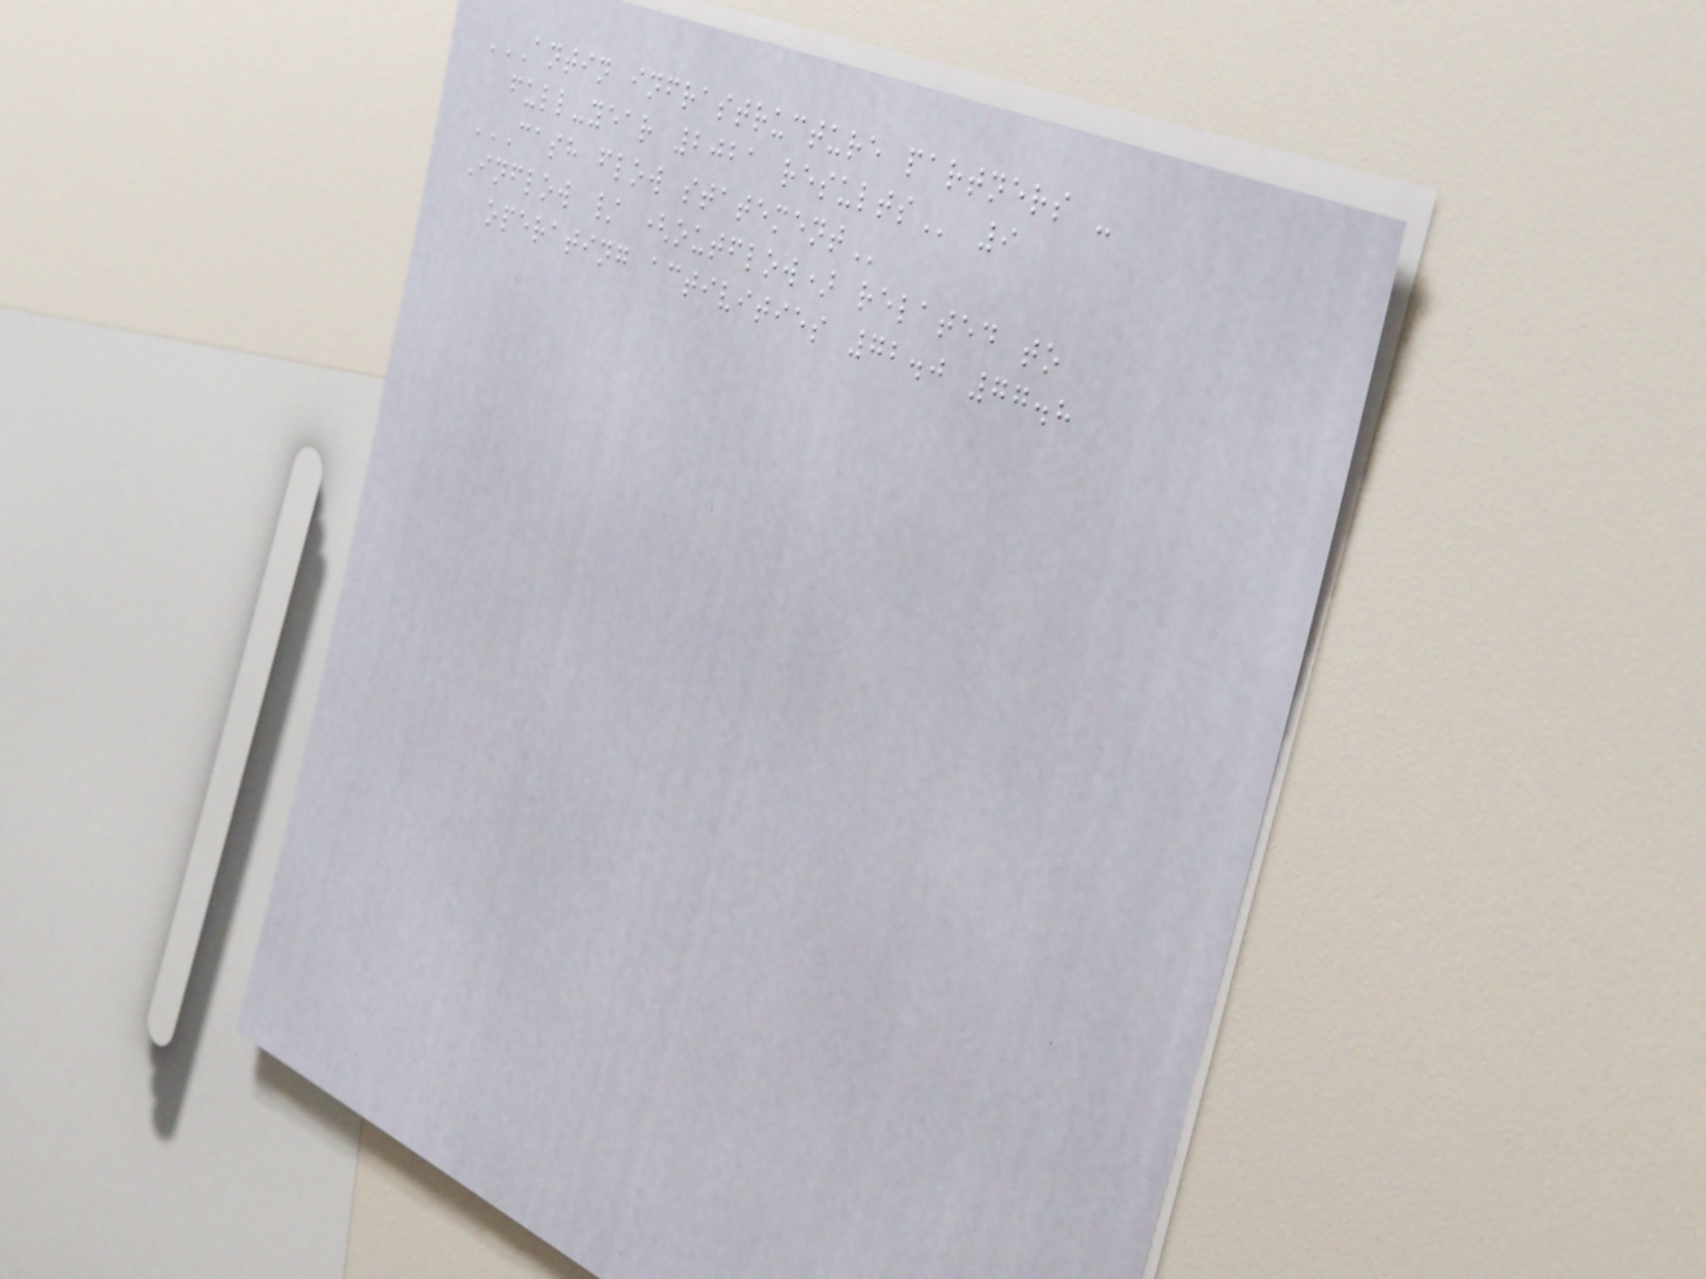ANTIN INFRASTRUCTURE PARTNERS -
FULL-YEAR 2021 RESULTS 9
CASH FLOW STATEMENT
Inflow / (outflow) related to
operating activities 72.0 77.8
